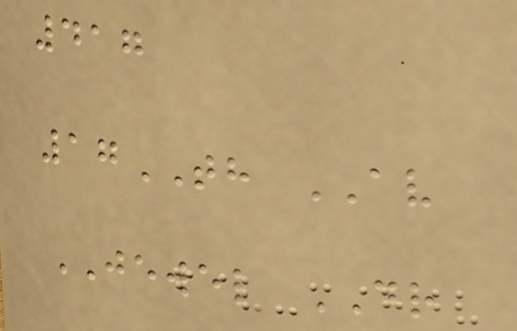417
17TH AV
JEWEL DR
